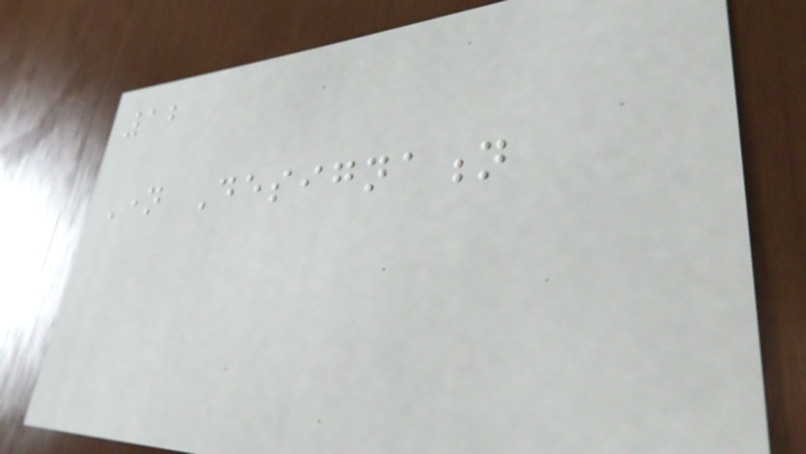12
Name Designation
